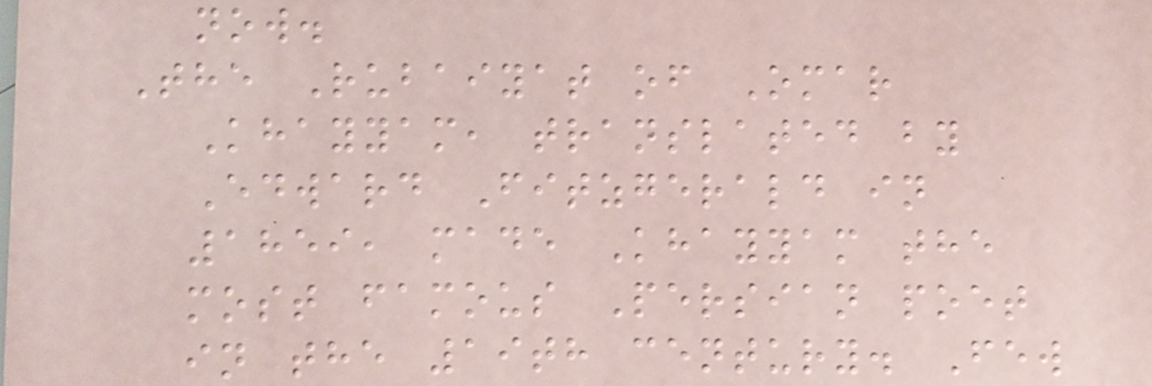now.
The Rubaiyat of Omar
Khayyam, translated by
Edward Fitzgerald in
1859, made Khayyam the
most famous Persian poet
in the 19th century. Few
